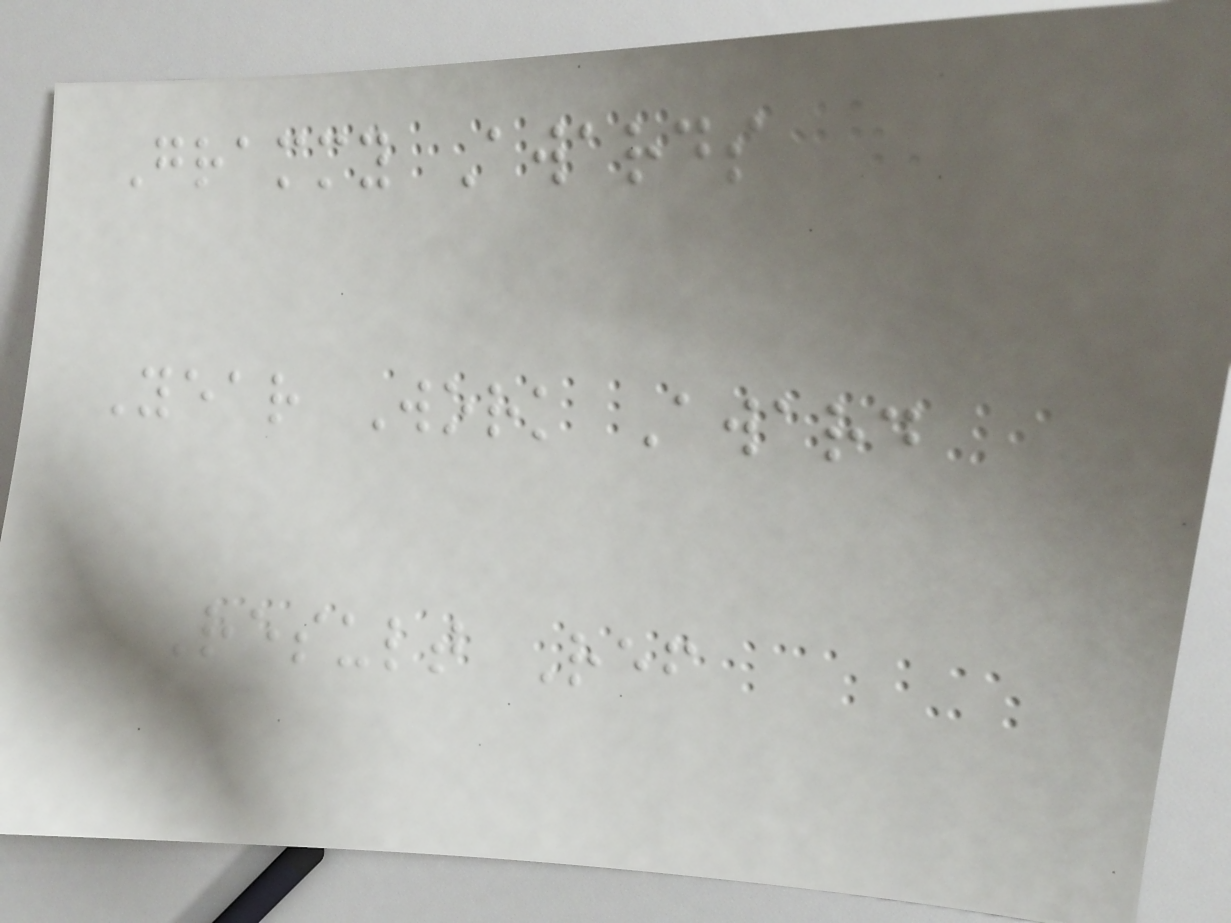Grammy Awards
Year Work Award
Result Ref
